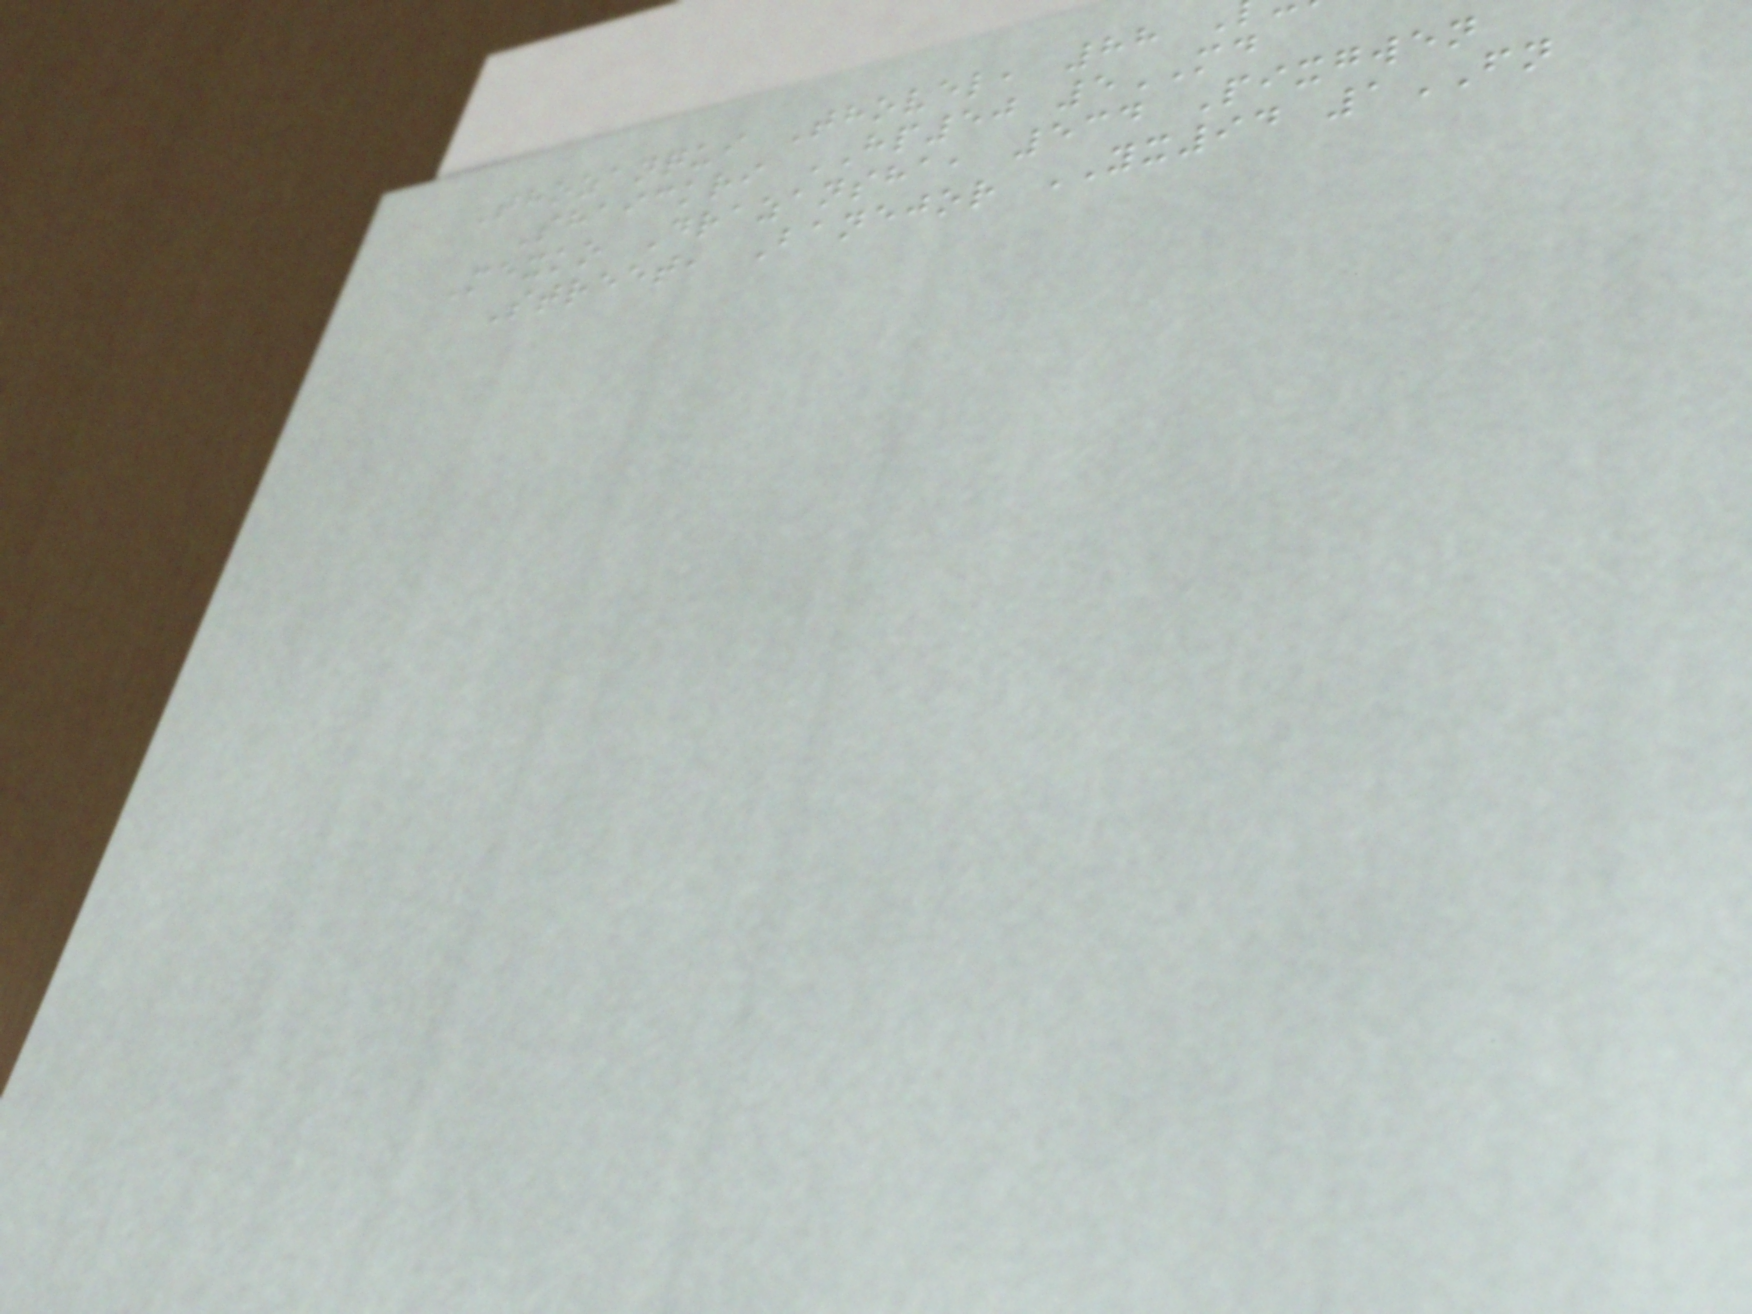Thozanqui Thovel, 88
Shaickri HP50 5MD
Mexko Drazansha, 534 Pixgwen
Street, Banejor YX94 1FN
